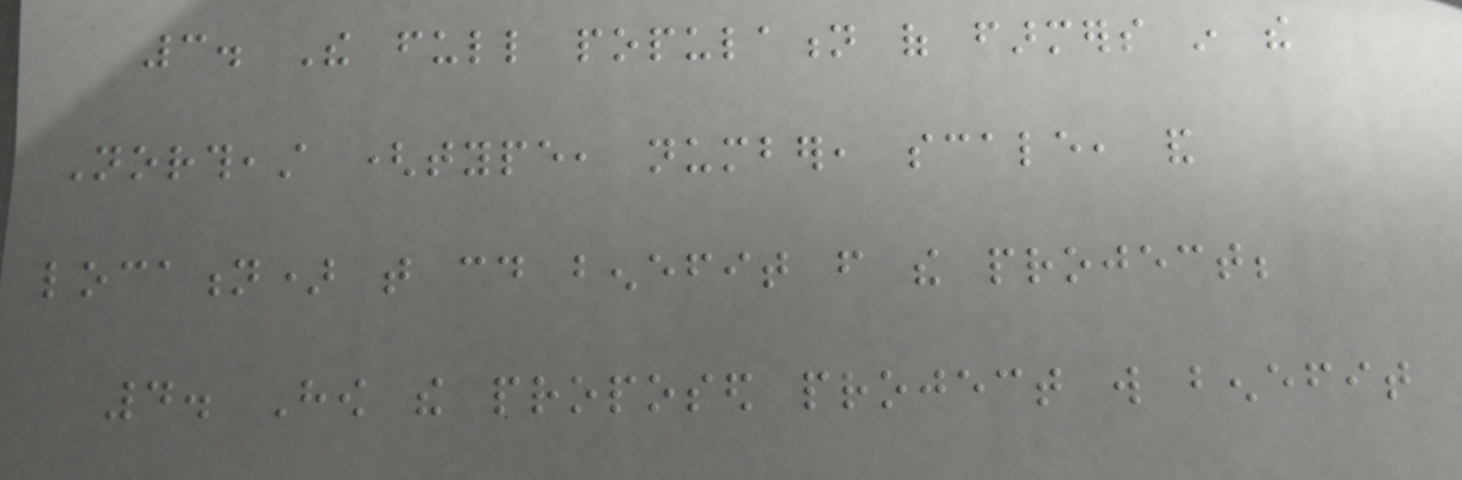3. The full population of farmers in the
Northeast (type, number, scale, and
location) that could benefit from the project;
4. How the proposed project will benefit
